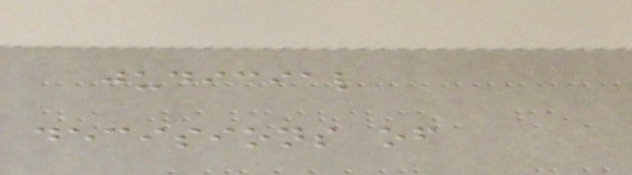judicial
decisions of
